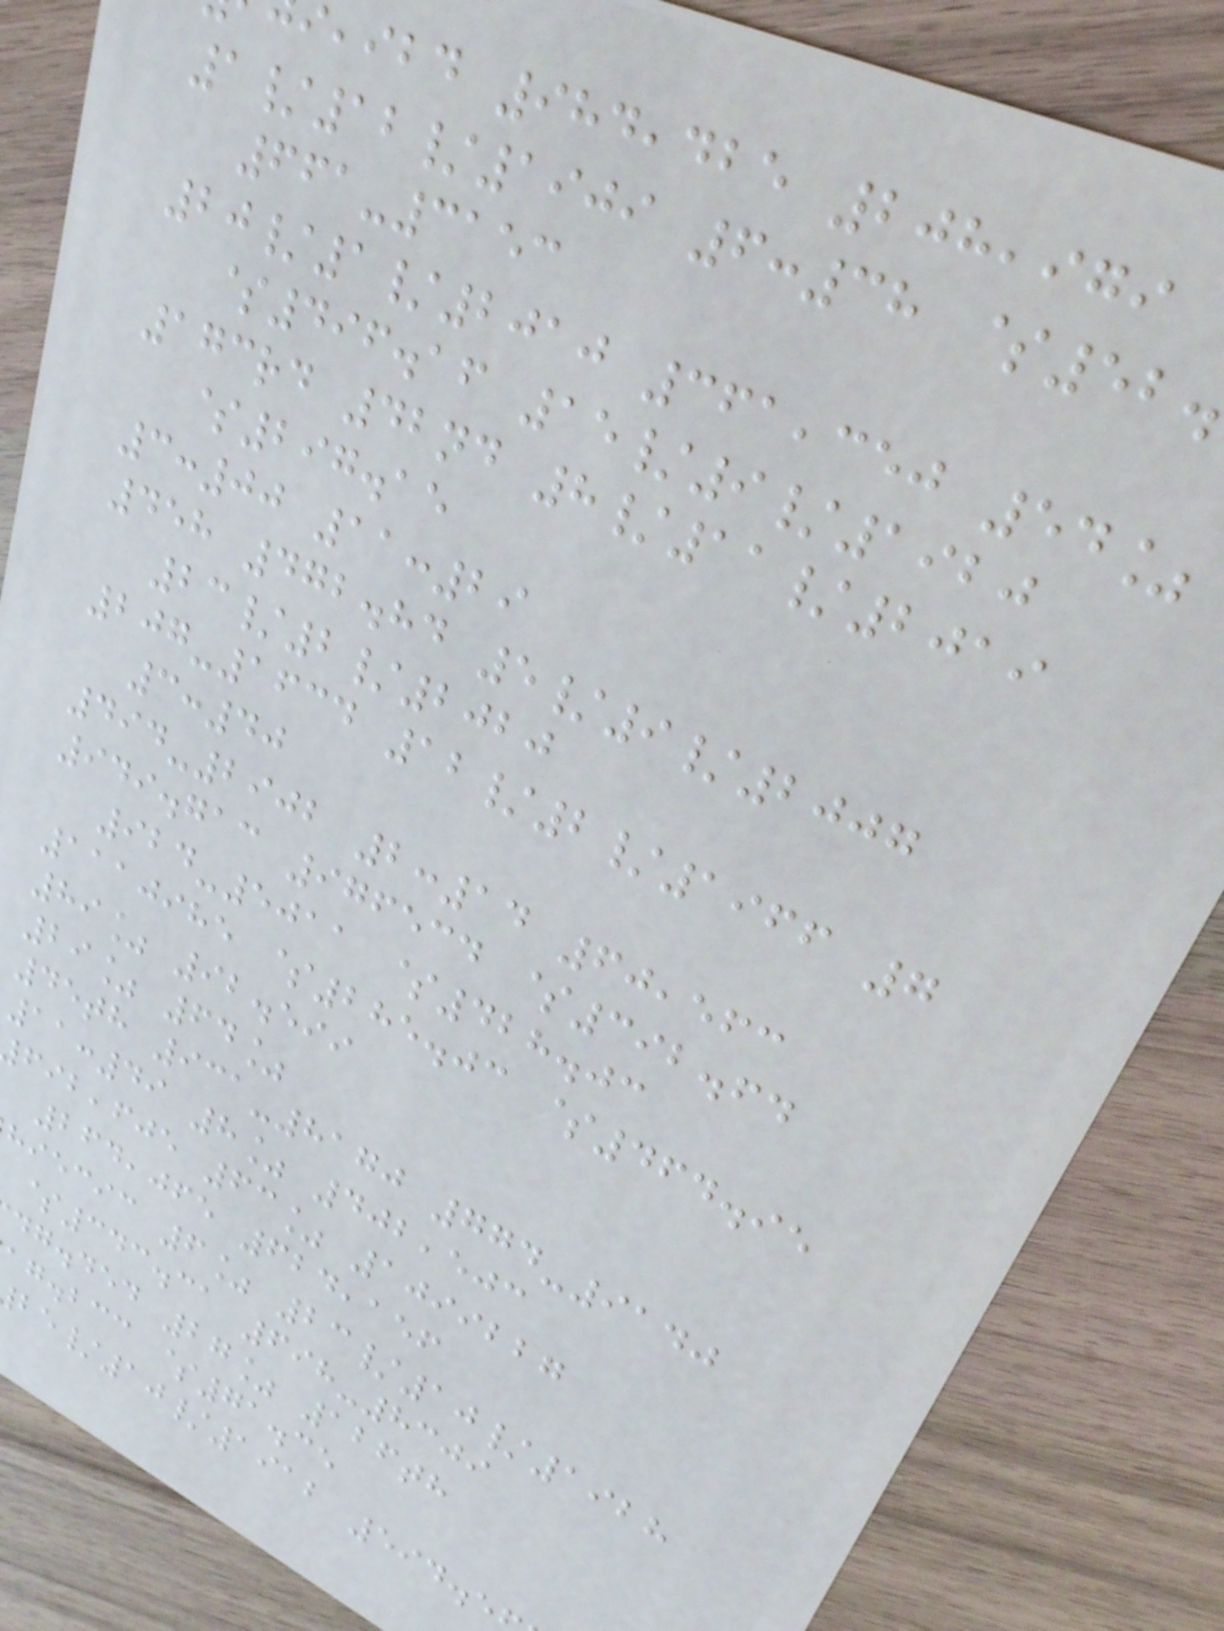,ibd 984,425 208,979
1/12/1909 6:38 $52
661-3153
20/1/2010 361,350 54%
$496.16 15/9/1920
173rd 42nd 8/11/2019
$297.15
3:00 11:29
458 472.84 5/9/2007
23/2/2020
207-1634 12/2/1966 7
3:40
494-2902 2:14 60,563
949.713 976534 $392.64
924-5011 $428.03
1110985 $285.03 $464.95
89% 92.599
29% 64%
45th 931-8170 774-9140
11:49 8% 402,503
,fje 63% 1099227
264,065 624,156
hiecic 6% 23/10/1928
$343.31 698-8309
dg.ded 27% 126th
ag.bcc $71.35
/10/1912 594.5
